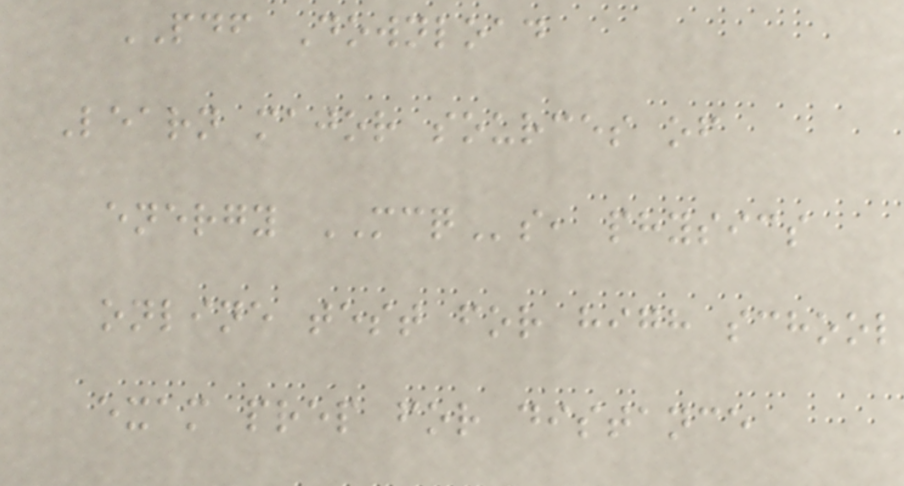PDF Download
Learn major sources of
energy MCQs, physics
online test for high school
exam prep for distance
